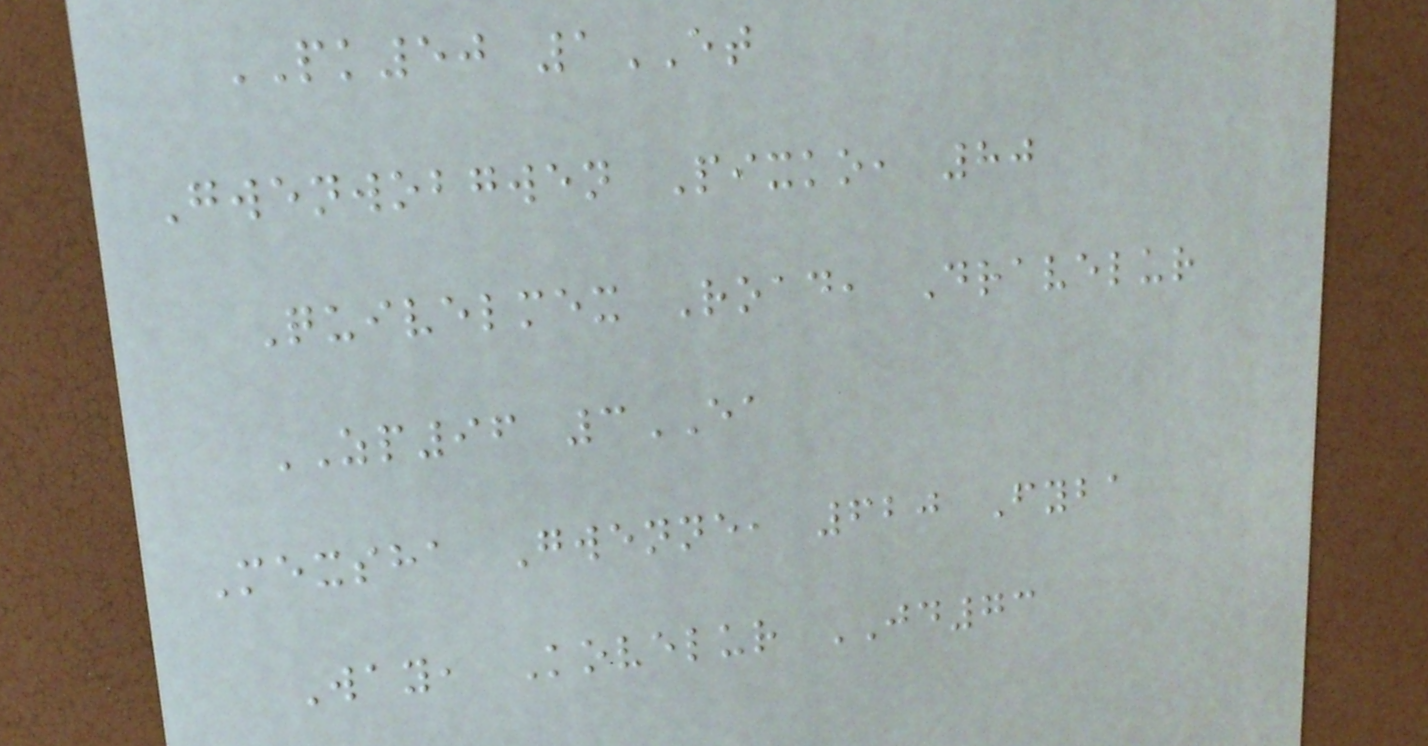PK50 1ET
Gwenwobgwen Pixko, 80
Quivelmex Road, Dravelur
ZP96 3EA
Mexsha Gwenne, 620 Fyba
Way, Kovelur JD73
